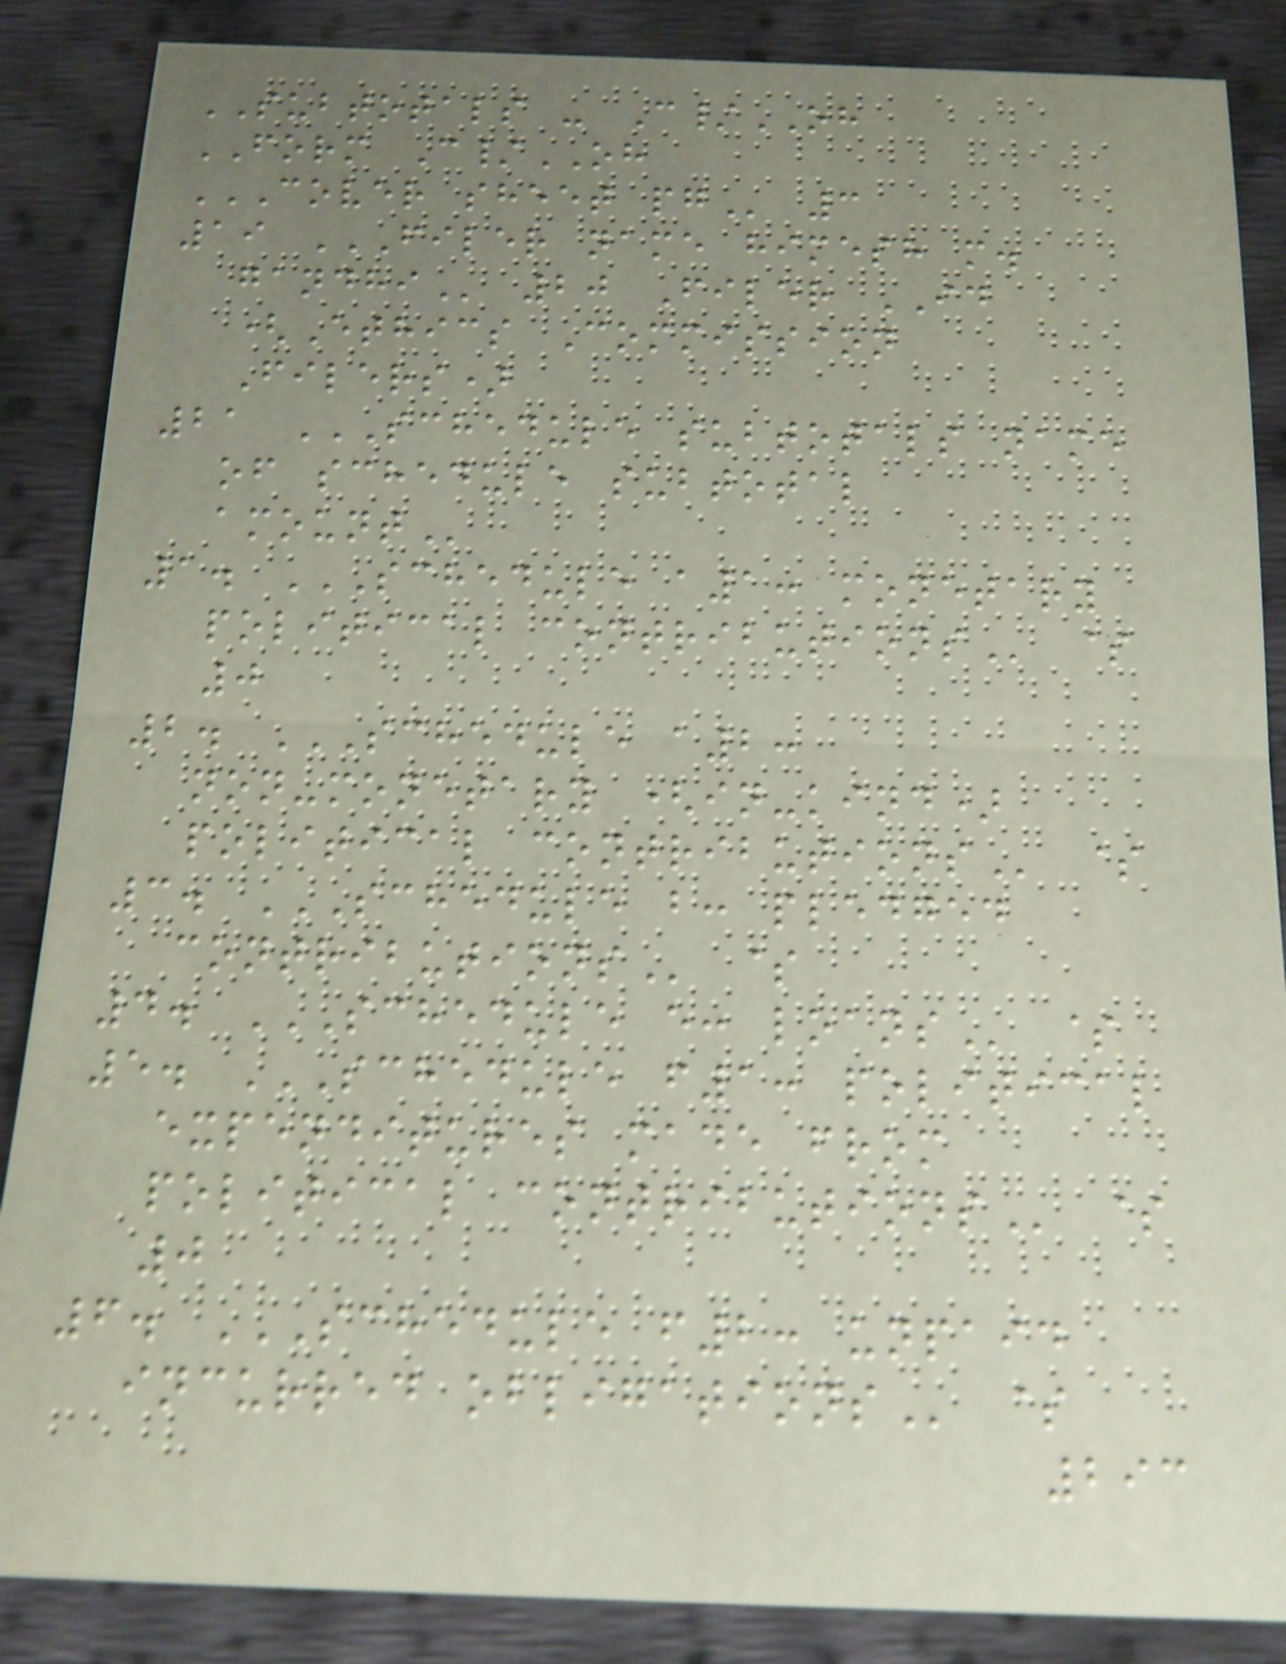SUBTOTALS - C/OH
FORM C/OH
COVER SHEET PG 3
19 FILER NAME HIMESH M.
GANDHI 20 Filer ID
(Ethics Commission
Filers)
21 SCHEDULE SUBTOTALS NAME
OF SCHEDULE SUBTOTAL
AMOUNT
1. SCHEDULE A1: MONETARY
POLITICAL CONTRIBUTIONS $
0
2. SCHEDULE A2:
NON-MONETARY (IN-KIND)
POLITICAL CONTRIBUTIONS $
3. SCHEDULE B: PLEDGED
CONTRIBUTIONS $
4. SCHEDULE E: LOANS $
5. SCHEDULE F1: POLITICAL
EXPENDITURES MADE FROM
POLITICAL CONTRIBUTIONS $
0
6. SCHEDULE F2: UNPAID
INCURRED OBLIGATIONS $
293
